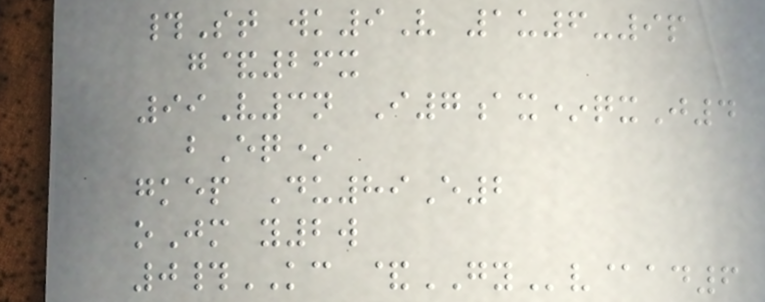#St wk9V 1u6-9p
g&26x
99V3n I7ax*qxJ4
bEq*
gkep Du89E2
oJm y2w
0#KC &GYv@ad6
